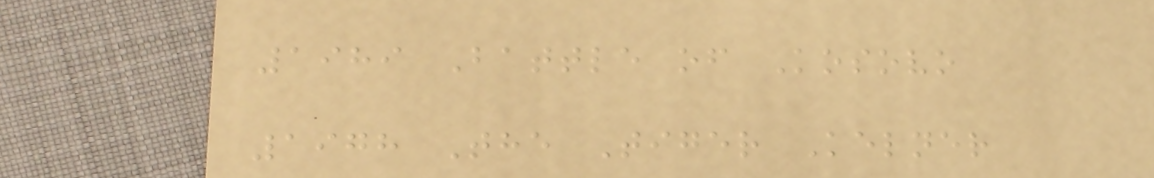1989 Battle of Kosovo
1978 The Tiger Kelner
